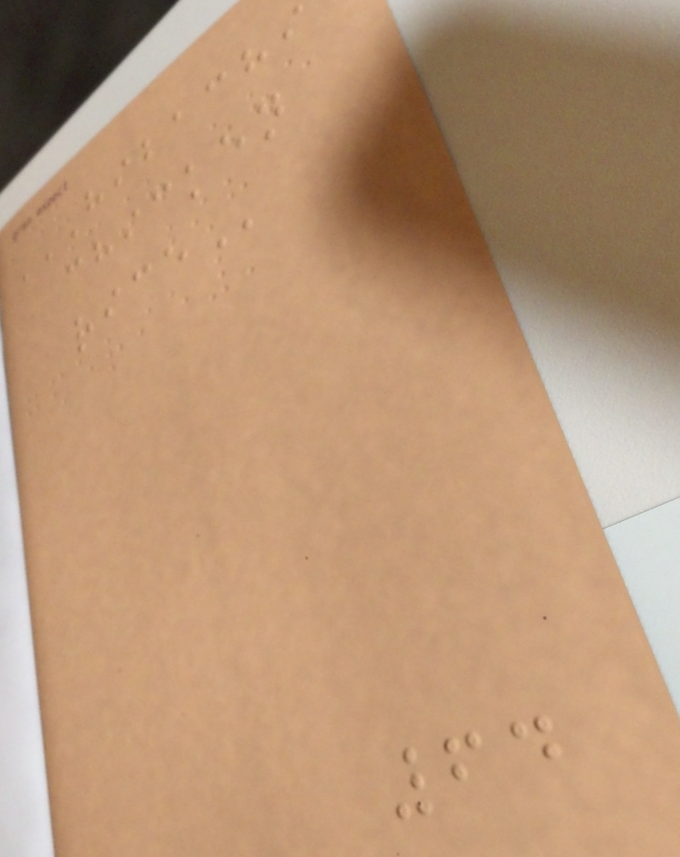HIBACHI
CHICKEN
RICE
64
